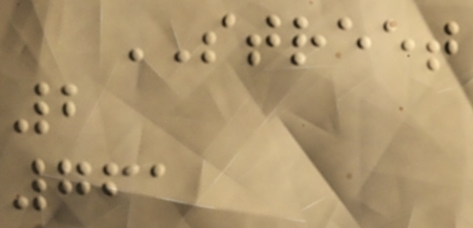STREET
2
761
